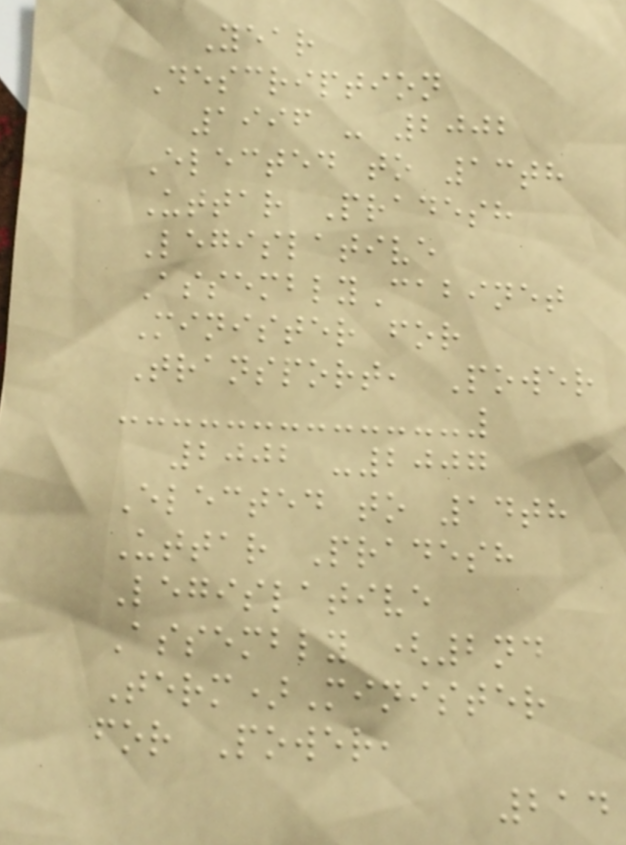Year
Description
1996 - 2002
Elected to 13th
Uttar Pradesh
Legislative
AssemblyCabinet
Minister for
Transport, Power
2002 -2007
Elected to 14th
Uttar Pradesh
Legislative
Assembly (2nd
Term)Minister
for Power,
214
